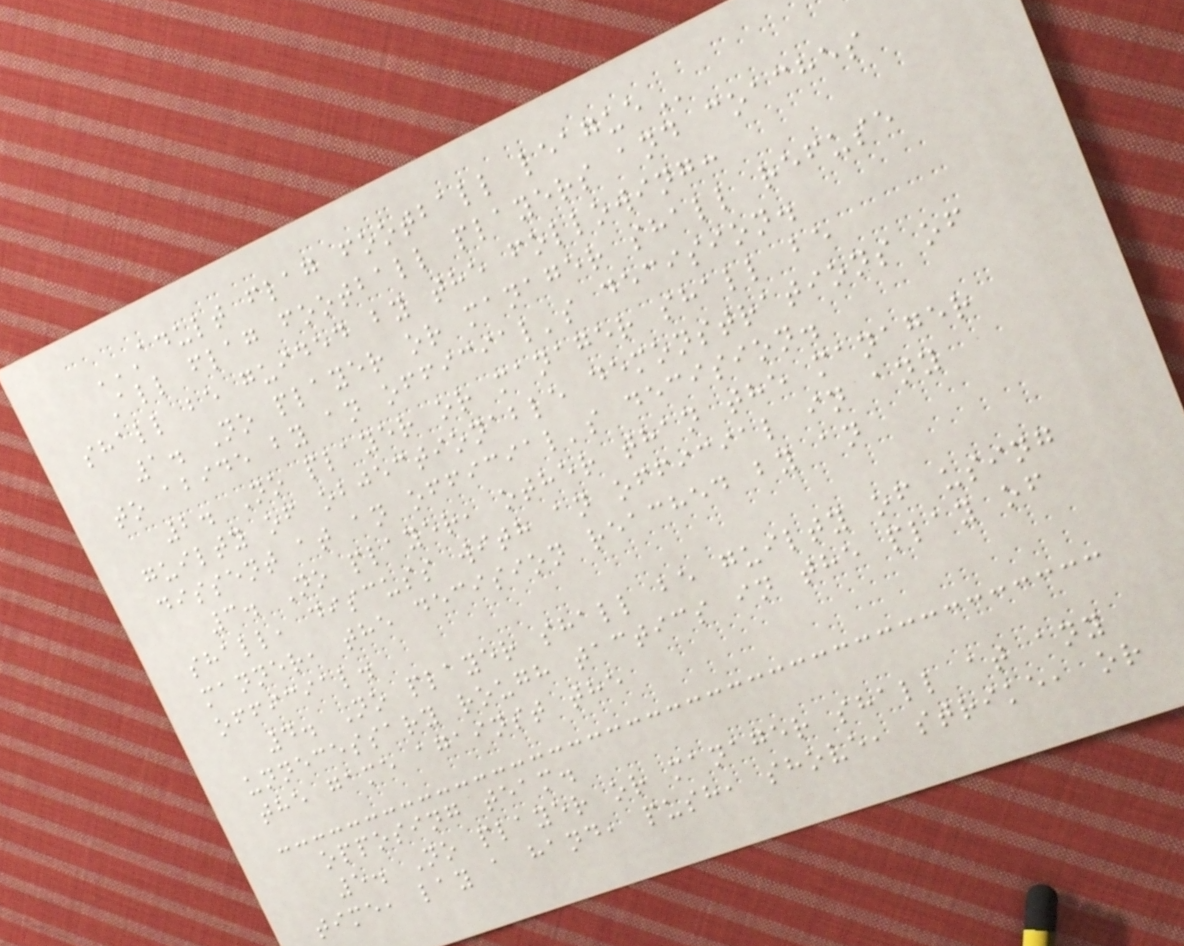ADULT FLAG FOOTBALL LEAGUE
All flag football players and coaches
shall be guided by the following:
1. No player or manager shall refuse
to abide by an official's decision.
2. No player or manager shall be
guilty of objectionable demonstrations of
dissent at an official's decision.
3. No player, other than the manager
shall, discuss with an official in any
manner, the decision reached by an
official.
4. No player shall be guilty of using
unnecessary rough tactics in the play of
the game against the
opposing team.
5. No player or manager shall at any
time, lay a hand, push, shove, strike, or
